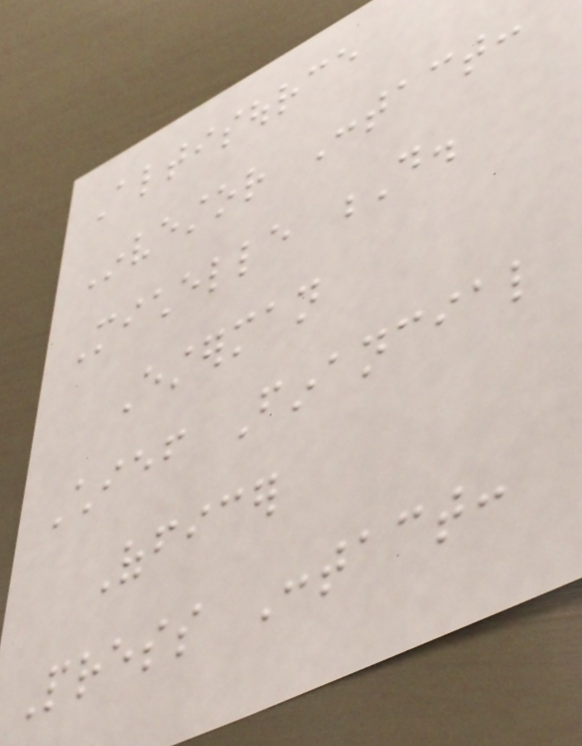Altisource
Investor Contact:
Michelle D.
Esterman
Chief Financial
Officer
Press Contact:
